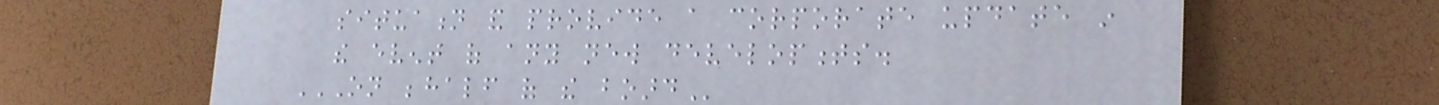situation and provide a corporate update in
the event of any new developments.
ON BEHALF OF THE BOARD
